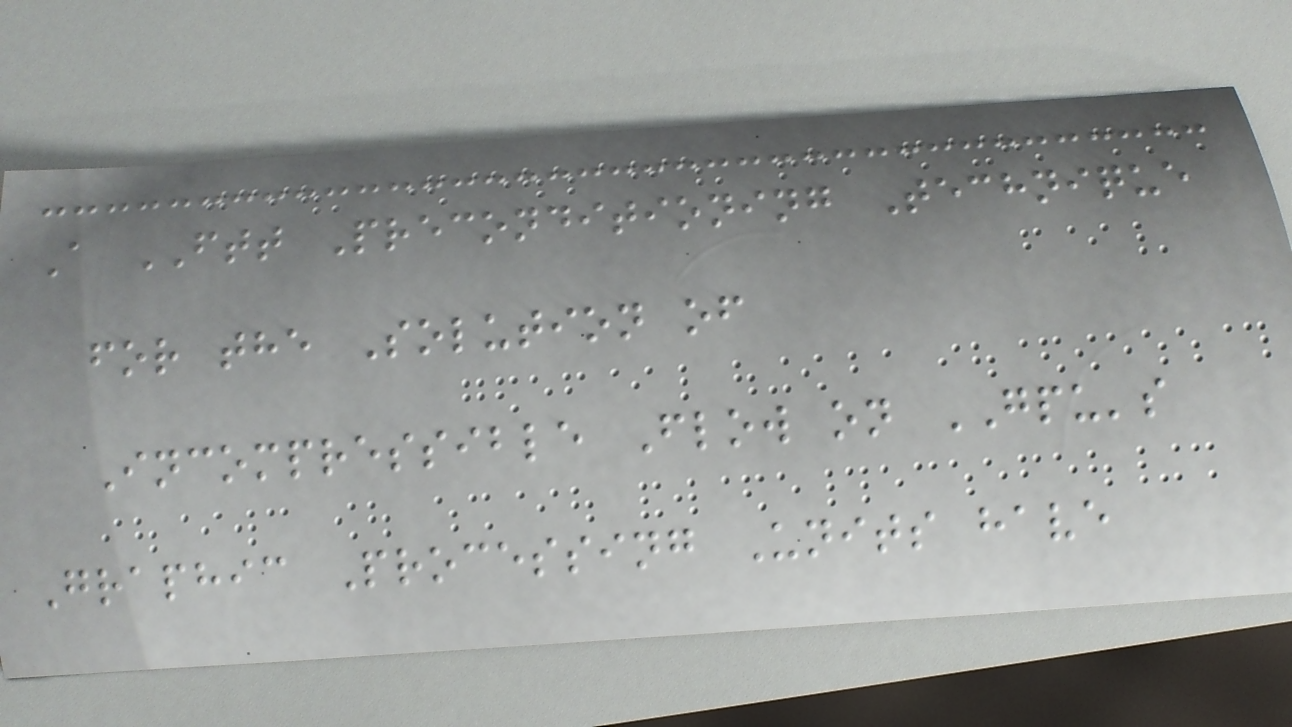A FTT Preconditioning Technique
for the Solution of
Incompressible Flow on GPU's
Graphic Processing Units have
